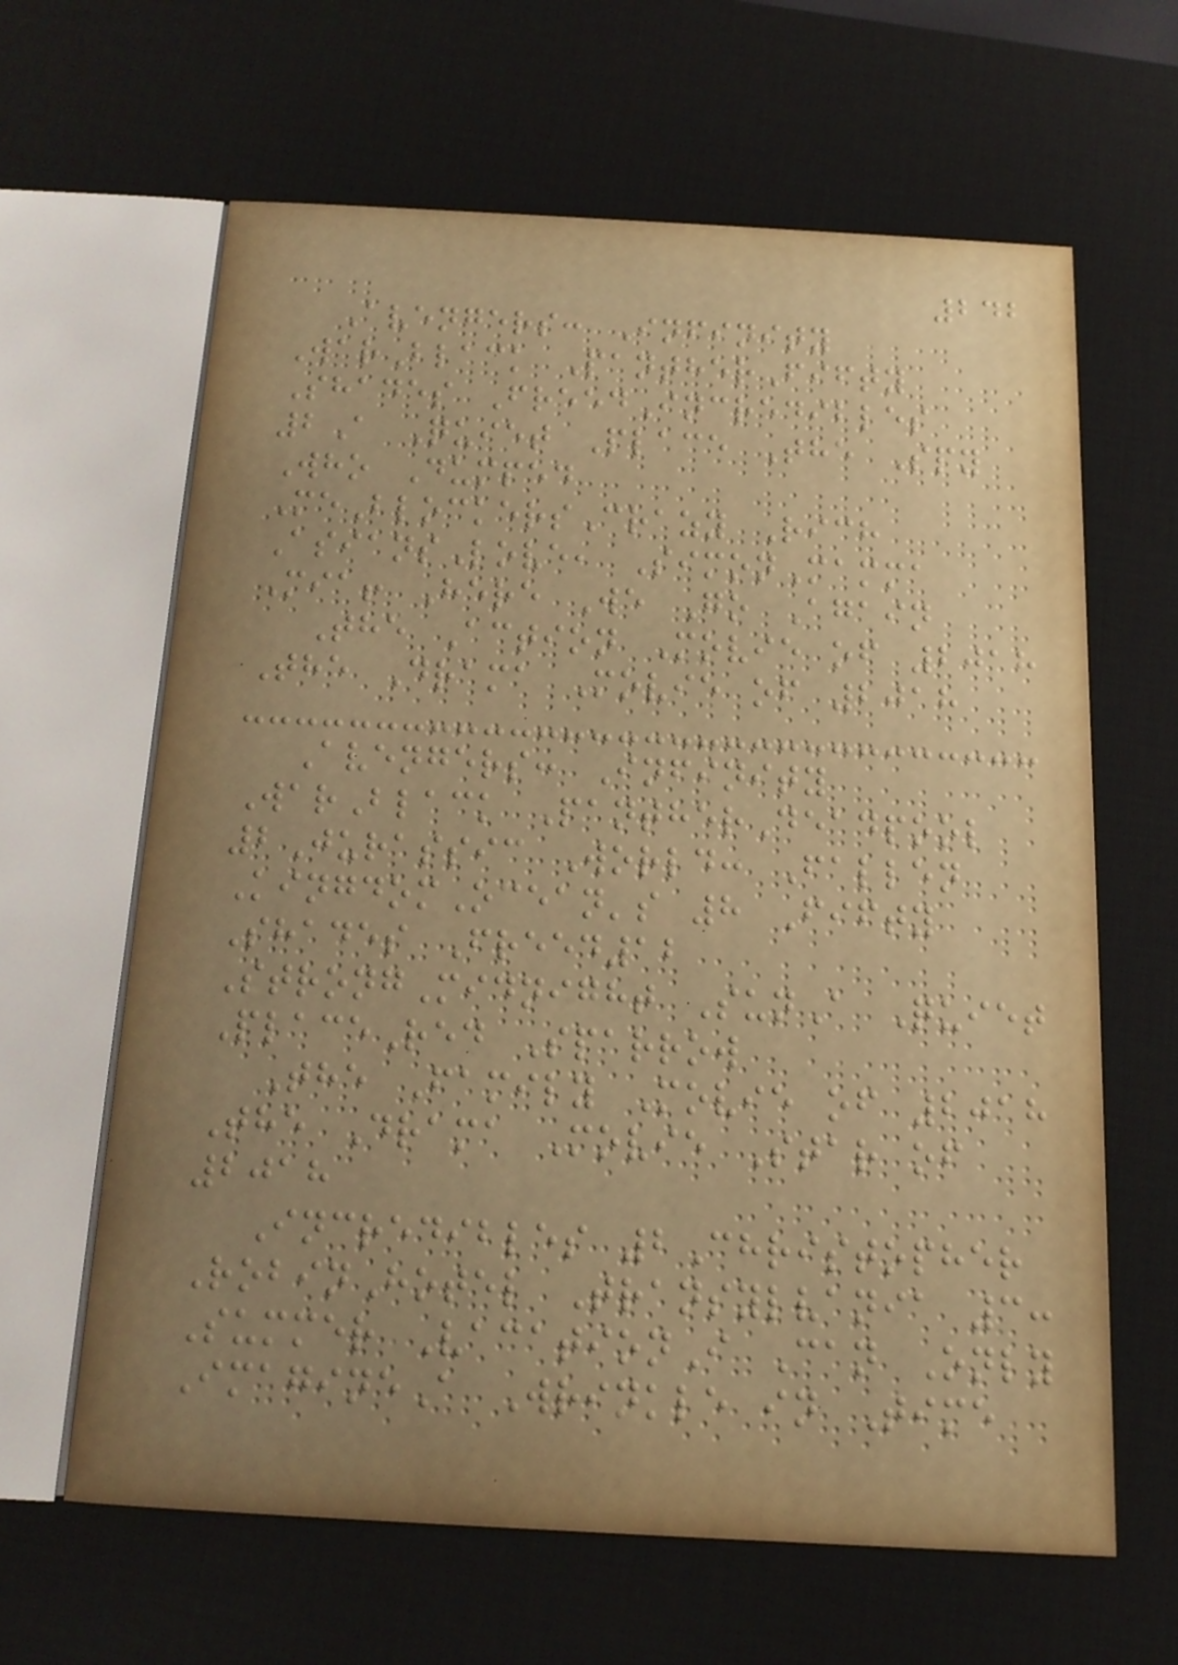242
Avengers: Infinity
WarBlack PantherFifty
Shades FreedIncredibles
2A Quiet Place The Spy
Who Dumped
MeBlockersCrazy Rich
AsiansLove, SimonMamma
Mia! Here We Go Again
The Action Movie of 2018
The Drama Movie of 2018
Avengers: Infinity
WarBlack PantherDeadpool
2Jurassic World: Fallen
KingdomOcean's 8 Fifty
Shades Freed12
StrongMidnight SunA Quiet
PlaceRed Sparrow
The Family Movie of 2018
The Drama Movie Star of
2018
Incredibles 2Christopher
RobinHotel Transylvania 3:
Summer VacationI Can Only
ImagineA Wrinkle in Time
